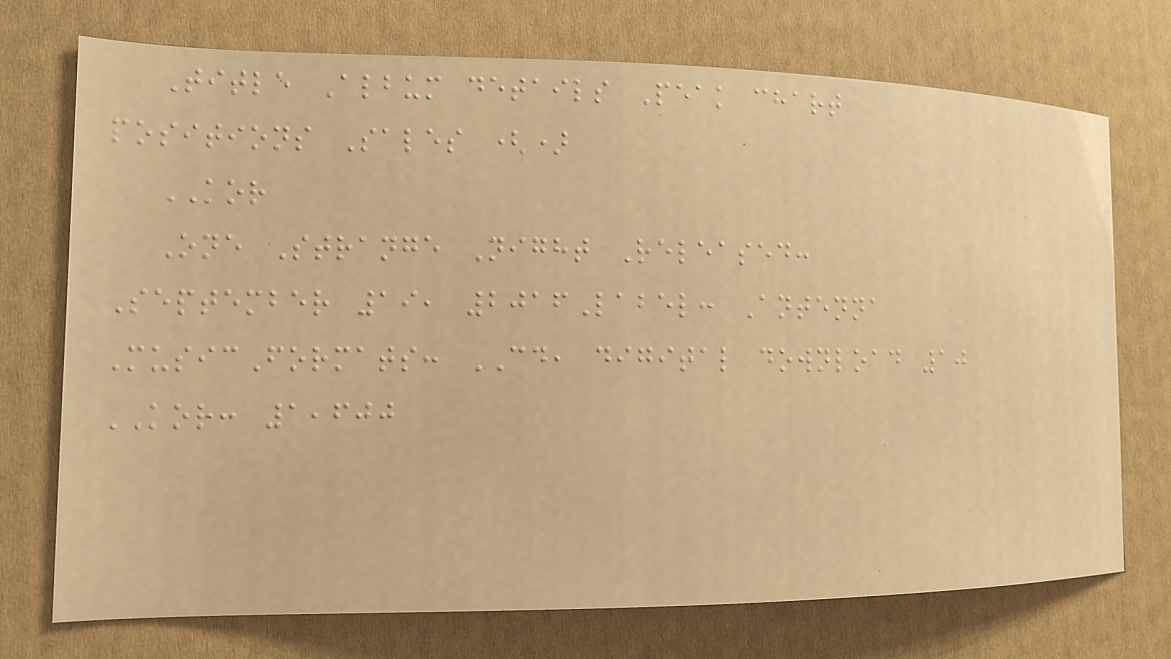Title Album details Peak chart
positions Sales ()
KOR
One Strange Night Released:
September 19, 2016Label: Antenna
MusicFormats: CD, digital download 10
KOR: 1,600
